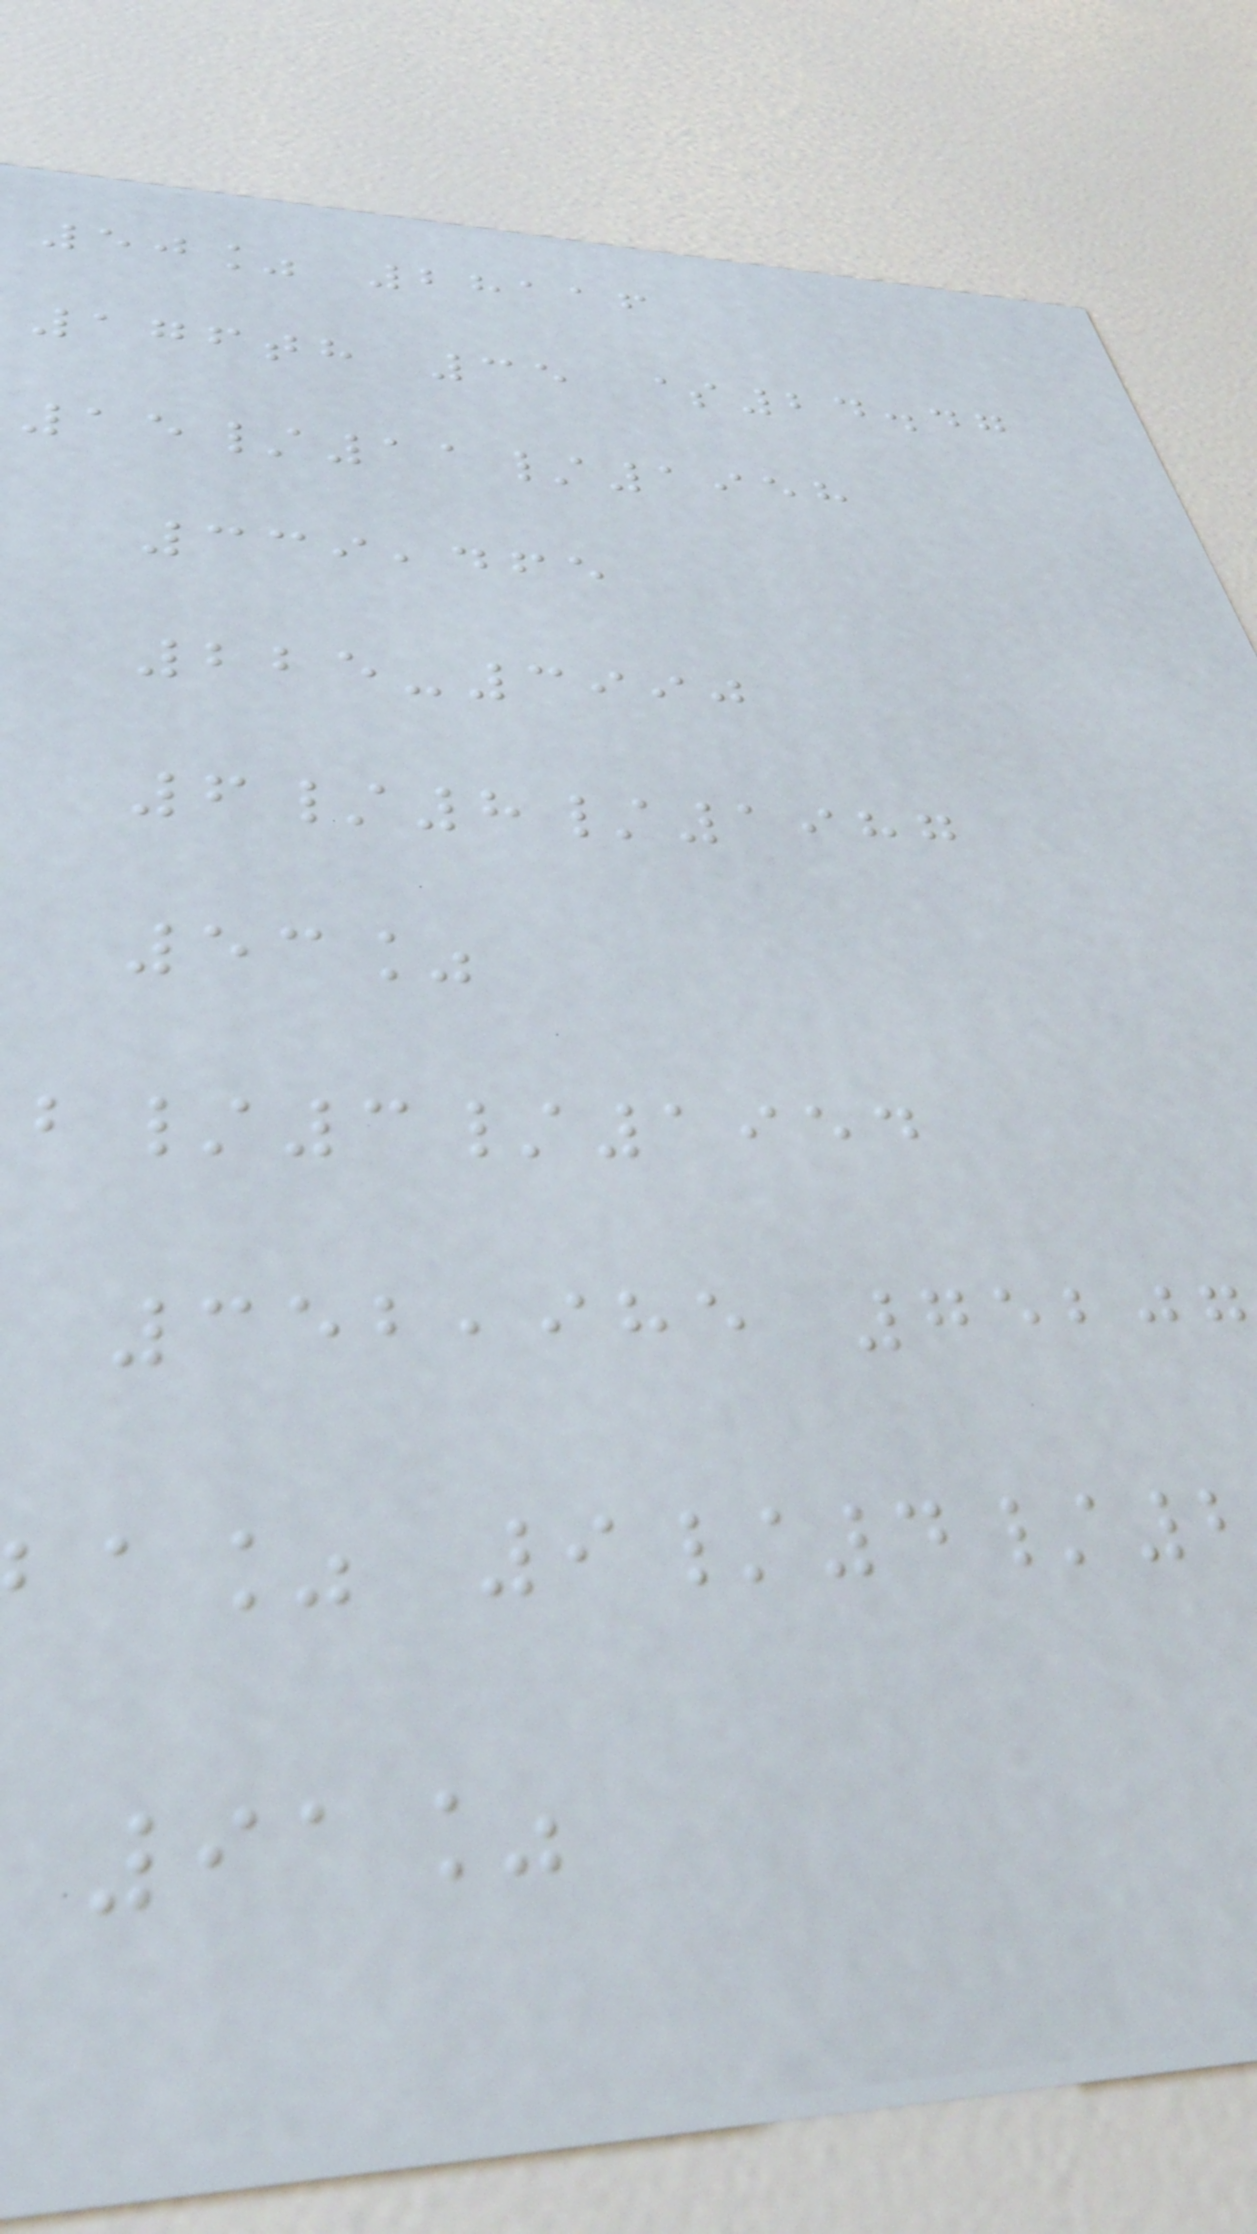50% 28116
176th 35 $24.47
15/11/1958
339,465
225-3990
6/8/1987
53%
/3/1954
352,985 75207
a% 9/4/
91%
